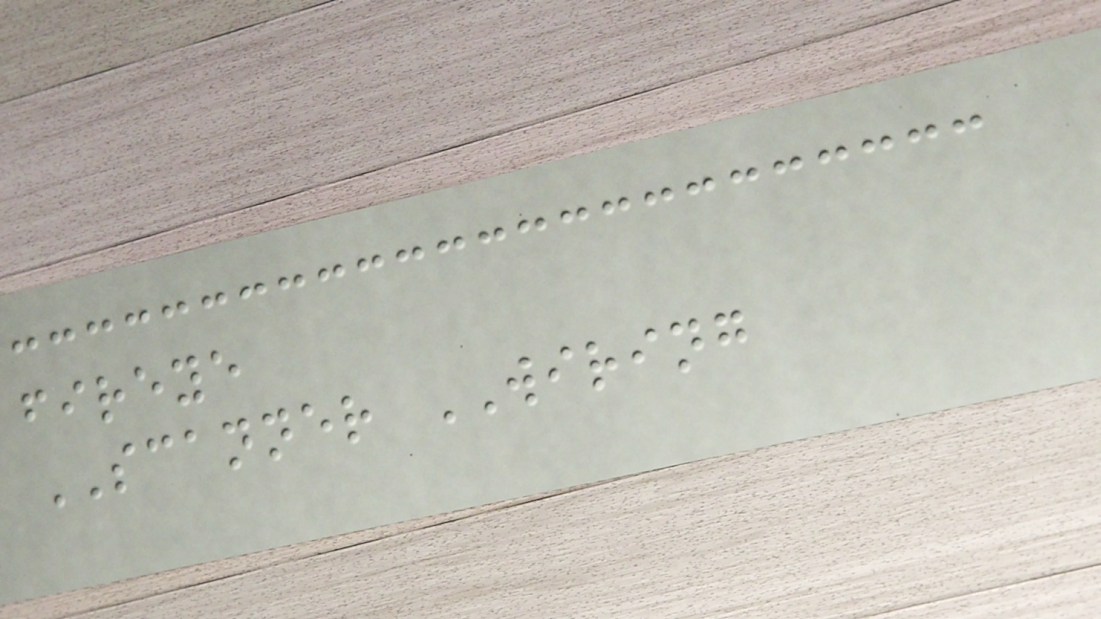fireye
SCANNER WIRING
